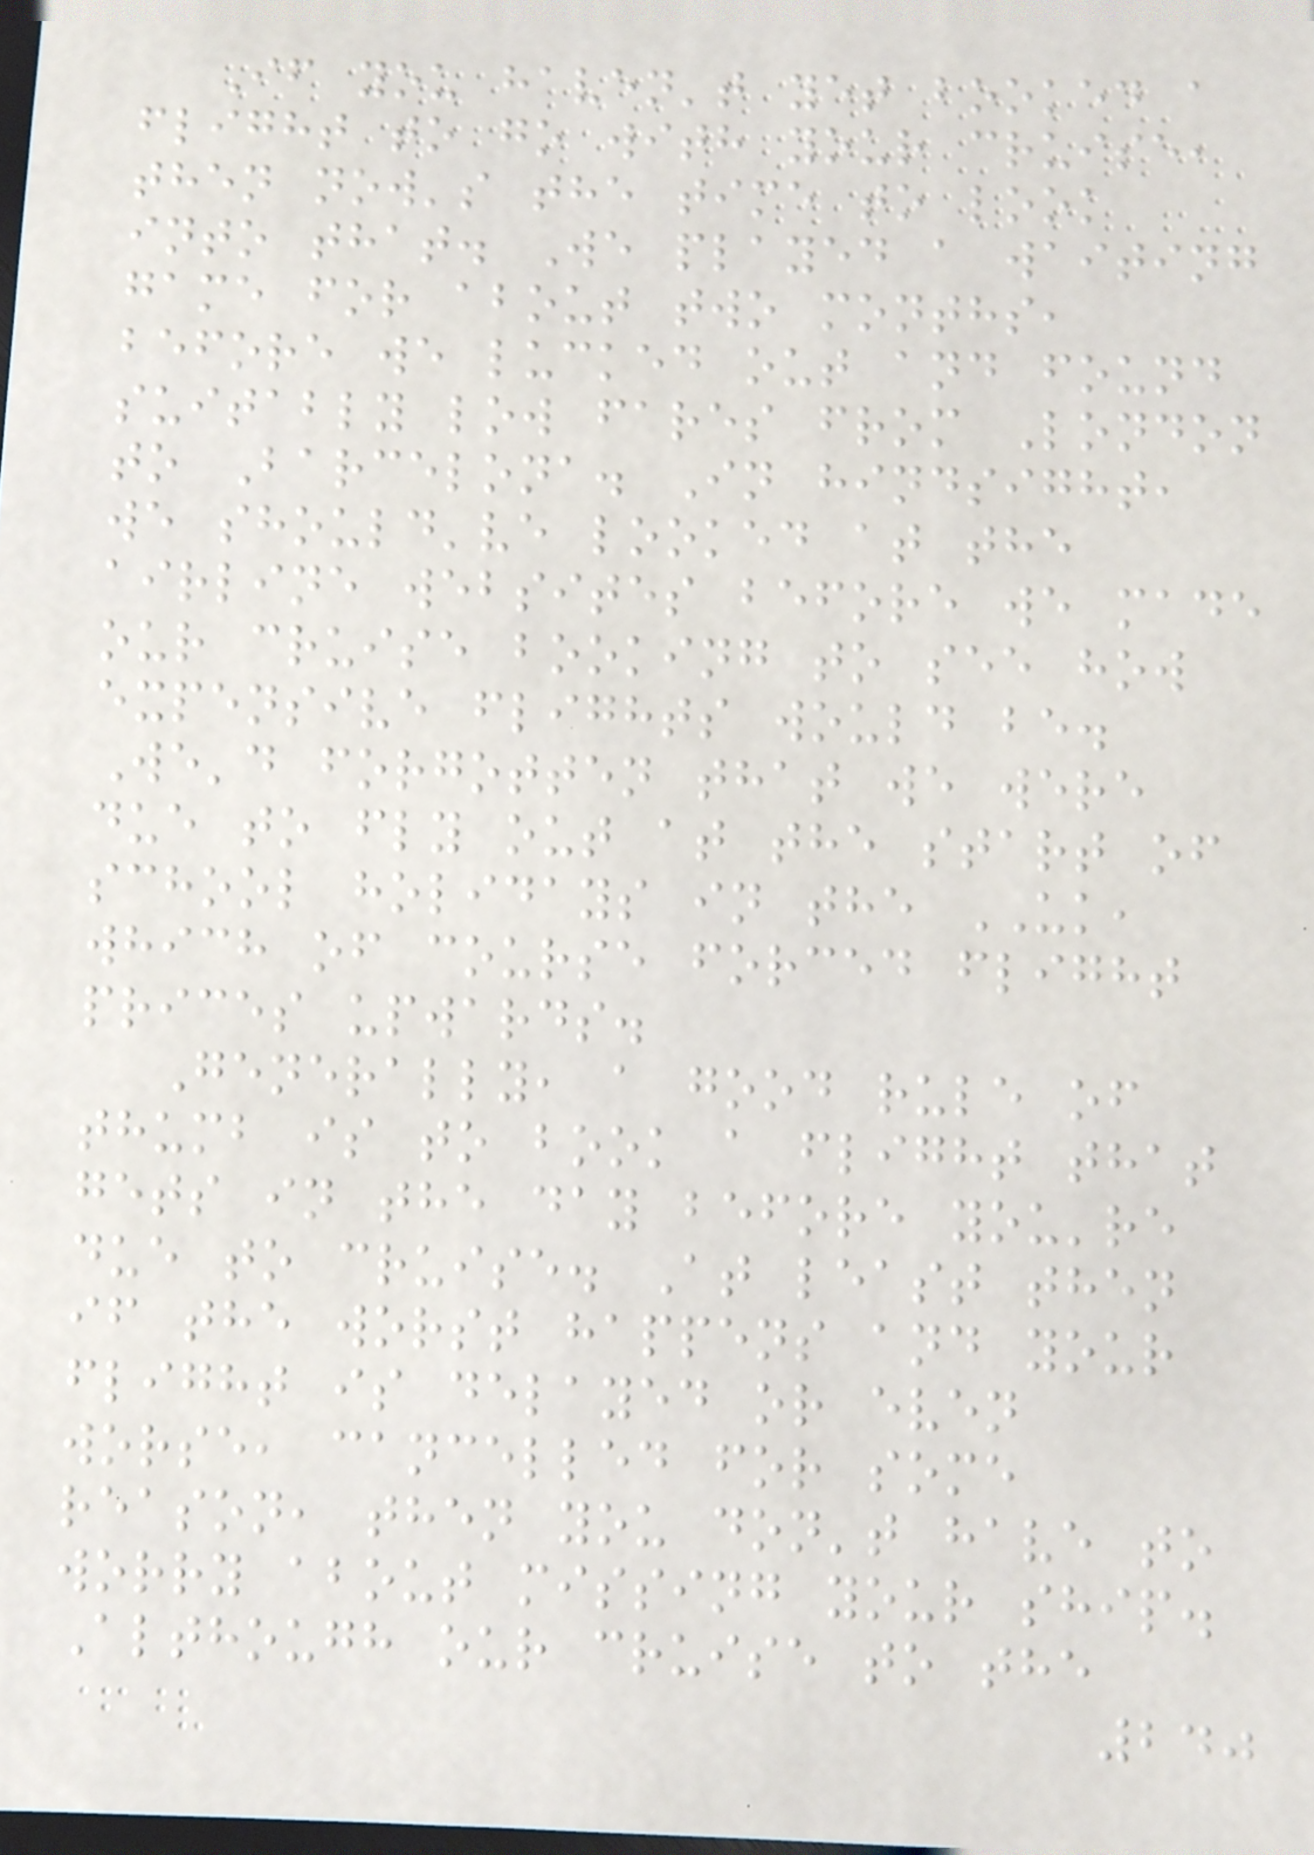If you haven't yet booked a
flight to go with your cruise,
then now's the time to look
into that. We played a waiting
game for about two months,
before we lucked out and found
suitably low fares from London
to Barcelona. In hindsight,
we should've looked at the
airline websites before we made
our cruise booking to see how
expensive flights would be.
We'd forgotten that we were
due to fly out at the start of
school holidays in the UK,
which of course forced flight
prices upwards.
Generally, a good rule of
thumb is to book a flight that
gets in the day before you're
due to cruise. At least then
if the worst happens and your
flight is delayed or even
worse, cancelled for some
reason, then you don't have to
worry about missing your ship.
Although our cruise to the
240
